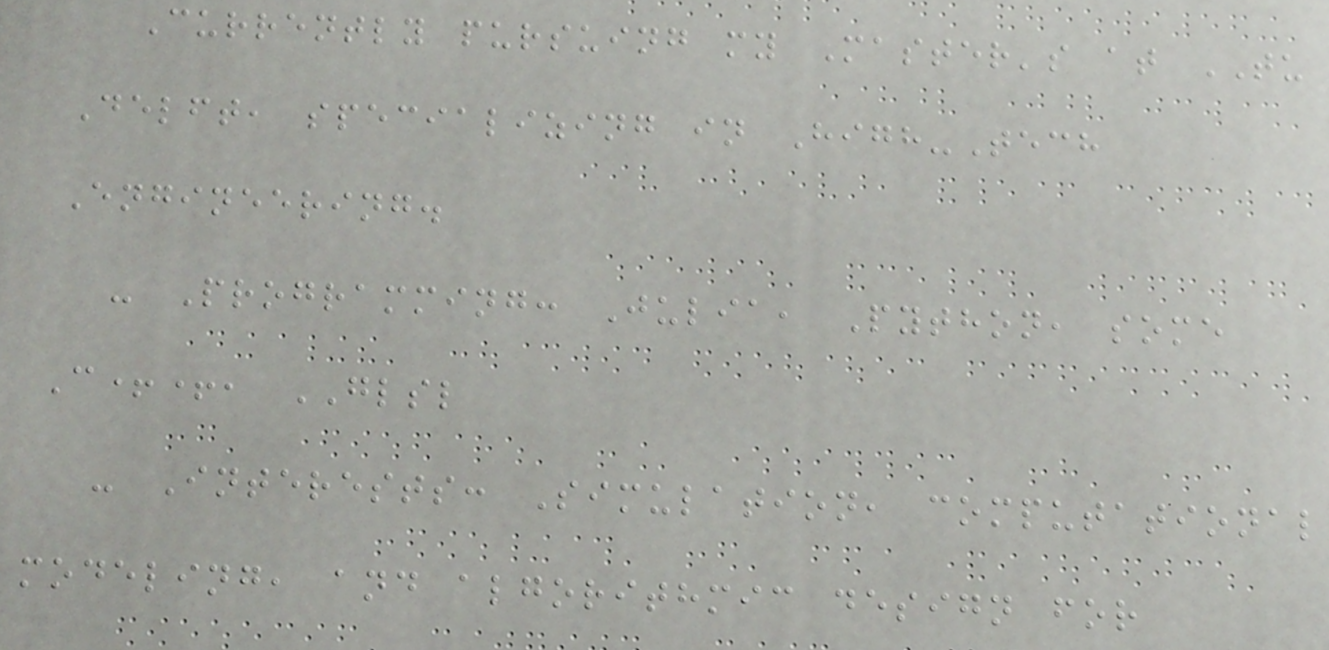Currently pursuing my Master's at TU
Delft, specializing in High-Tech
Engineering.
- Programming: Julia, Python, some
C++, GLSL
- Interests: Simulation, computational
modeling, and algorithmic design for
